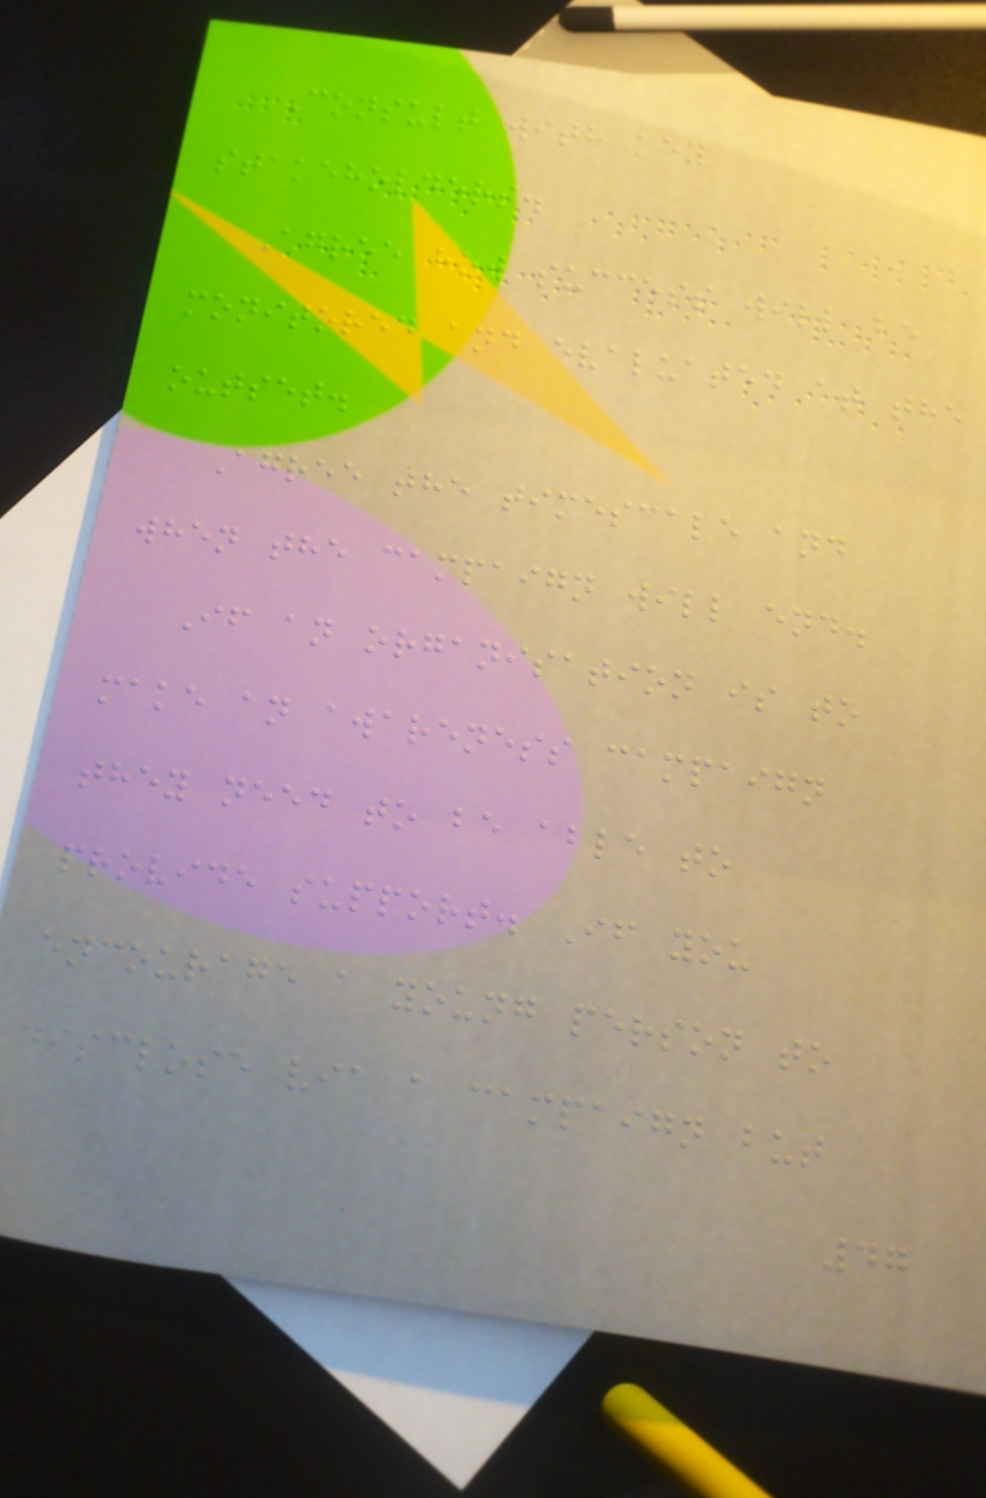Consult with key
stakeholders.
Agree how success will be
monitored and evaluated at the
outset.
Agree the timescale and
when the campaign will end.
If an organisation is to
make an awareness campaign
they need to be able to
provide support. If you
encourage a young person to
disclose via a campaign but
47
